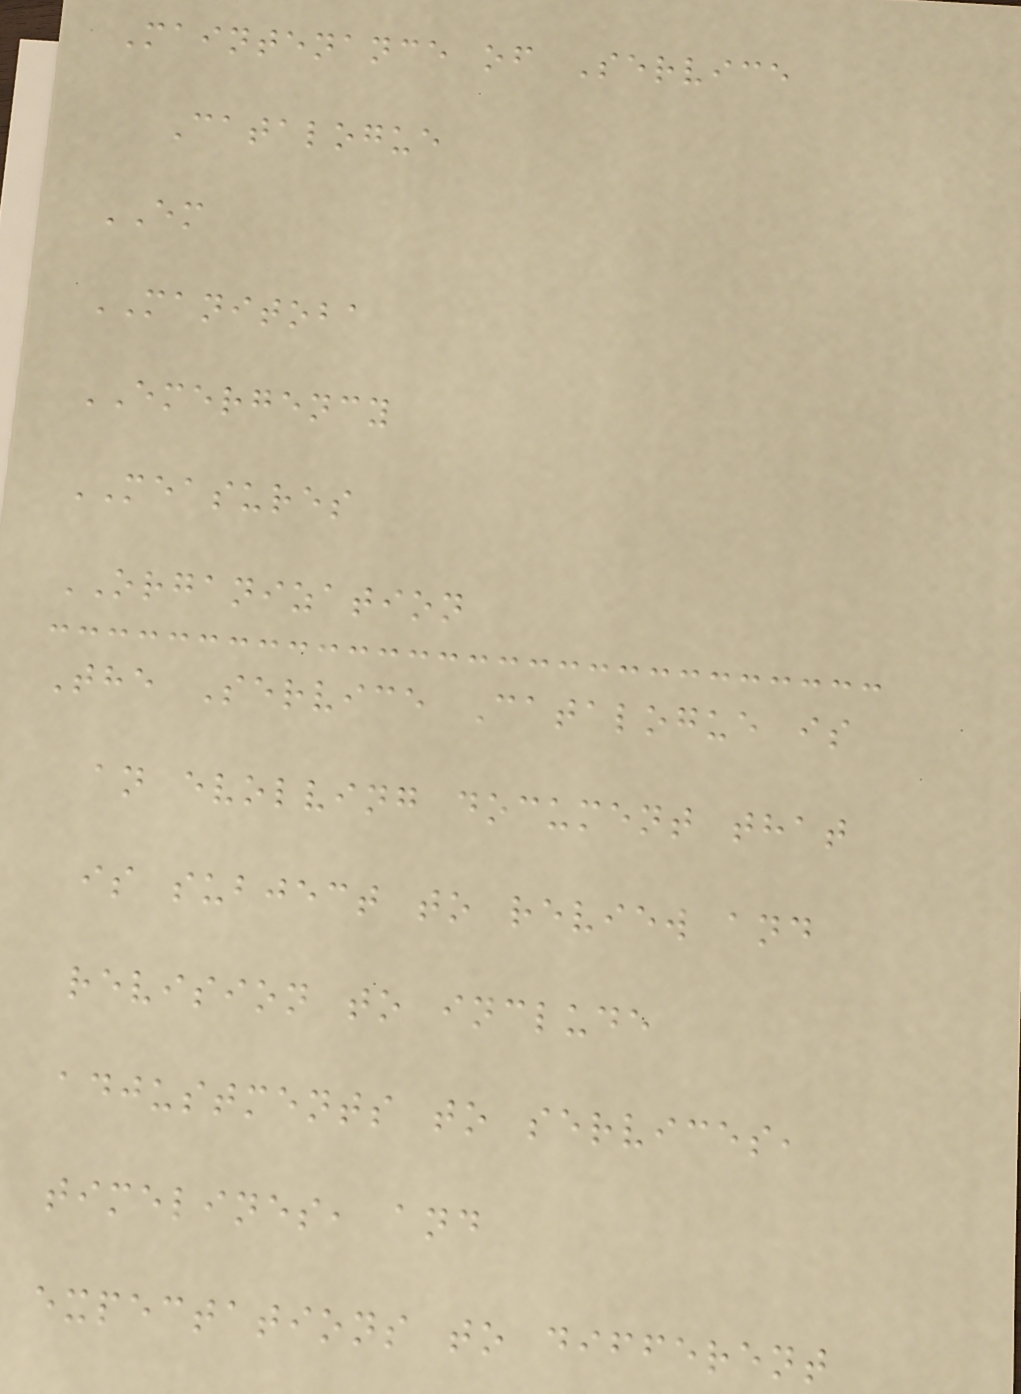Maintenance of Service
Catalogue
EM
MANITOBA
EMERGENCY
MEASURES
ORGANIZATION
The Service Catalogue is
an evolving document that
is subject to review and
revision to include
adjustments to services,
timelines, and
expectations to different
